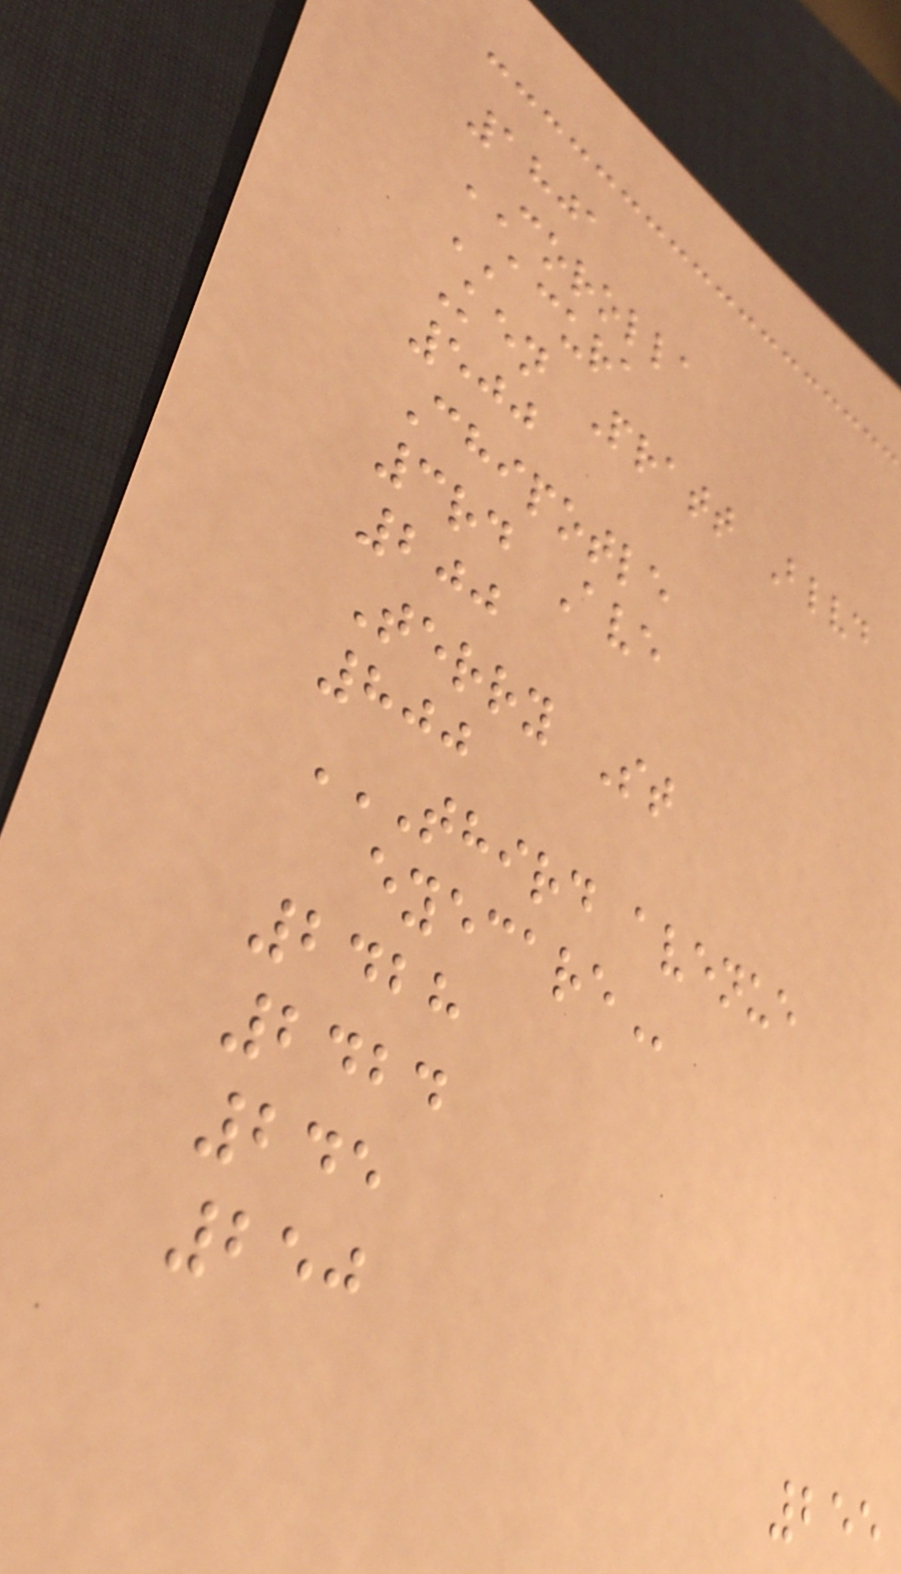1801
COROLLA
ACURA
Ken Pratt Blvd
500
Chipotle
3rd Ave
200
Terry St
800
THIRD AVENUE
EYECARE
2428
2424
245
250
255
